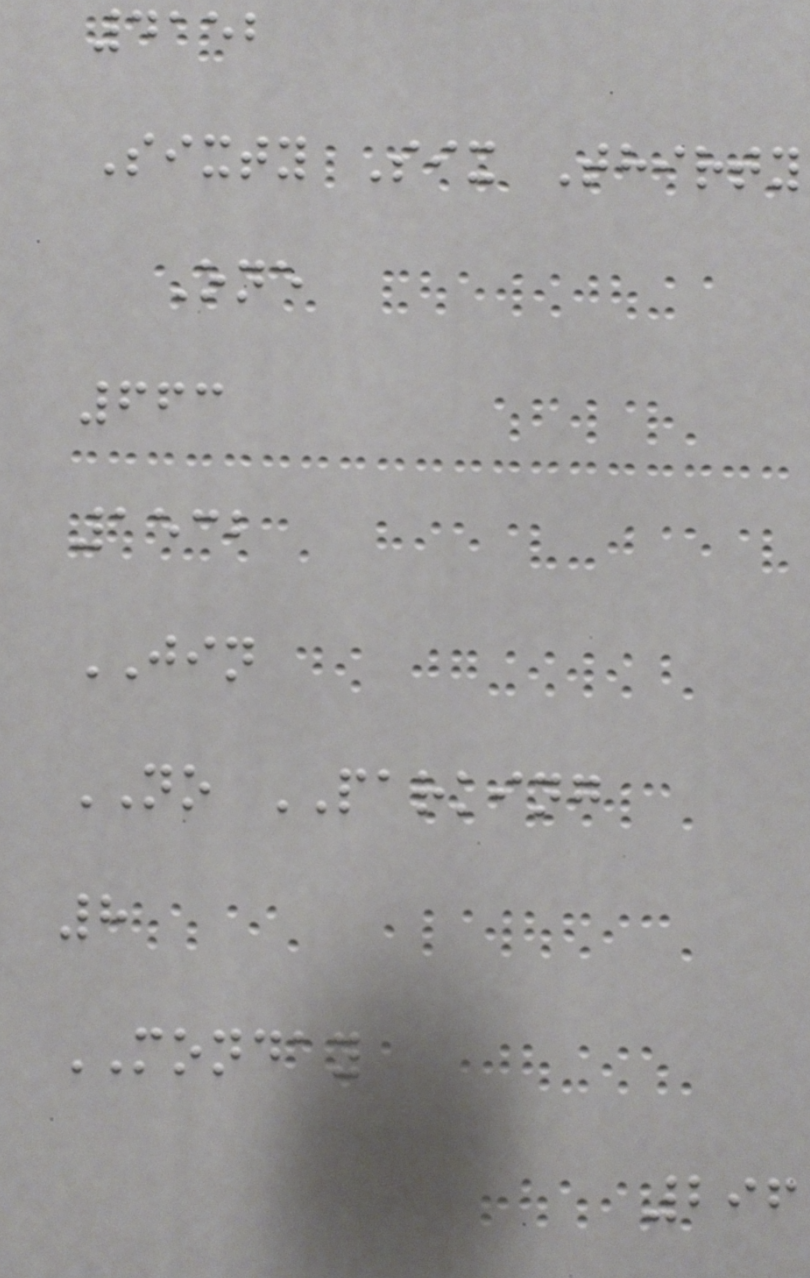4152
Sixty Six Thirty
One
663
1532
JIN
NO PARKING
8
MONDAY
296
